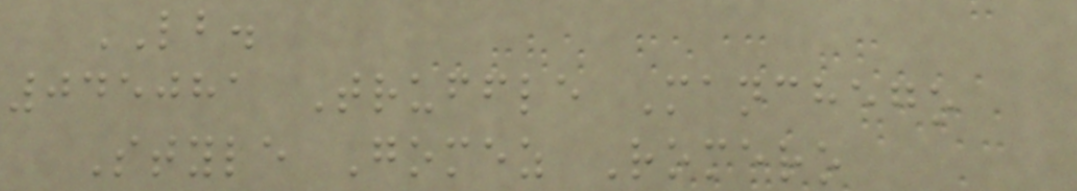LB.
045081 Truffle Manchego
Style Gomez Romero
